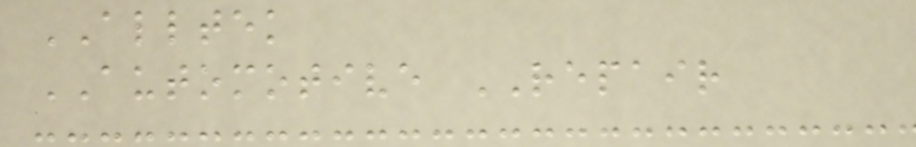ALLTEK
AUTOMOTIVE REPAIR
